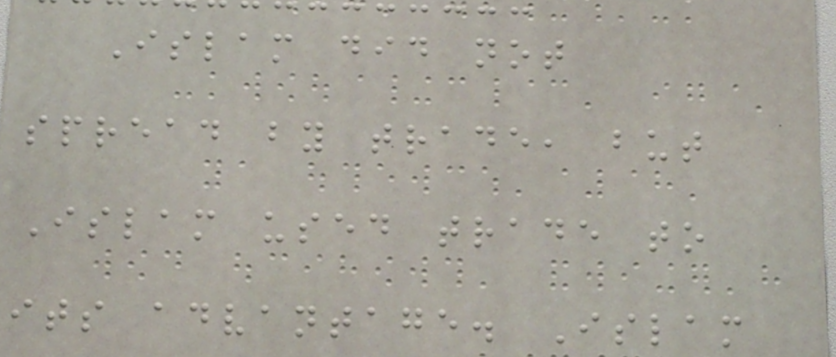Islam did not
spread by trade, but
Islam used trade to
its advantage. Islam
